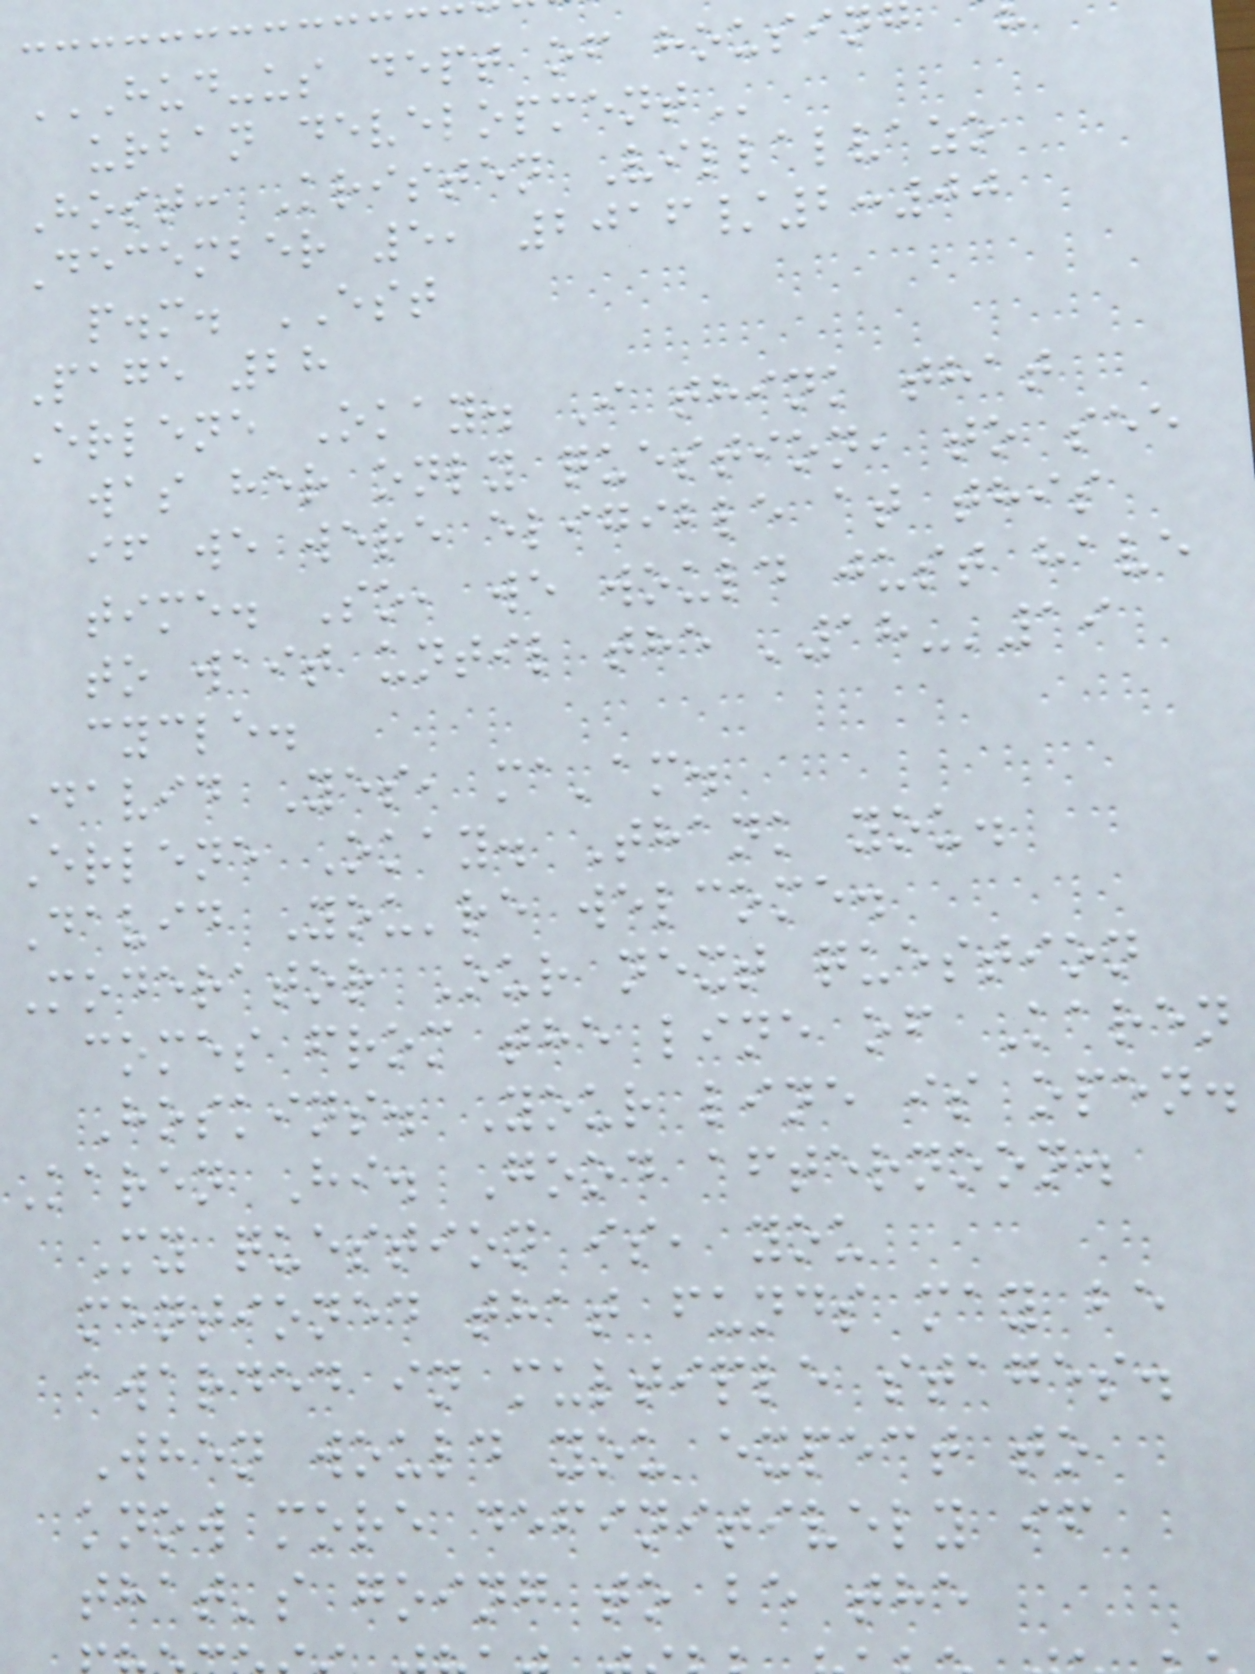urban
Host: Kristen Villalvazo
December 5, 2016/2:00
p.m. EST
Page 28
Erlene Okay. I think that
was her only question, to see
if we were eligible at this
time. So, we would just have
to wait until the '18-'19
cycle.
David Yes, ma'am.
Erlene Okay. Thank you.
David You're welcome.
Moderator Our next question
comes from the line of Karen
Hoskins. Your line is open.
Karen Hi. Good afternoon.
My question is, you
mentioned that funds may be
awarded in multiple stages.
When would you expect to
know more definitively if
that's going to be the
